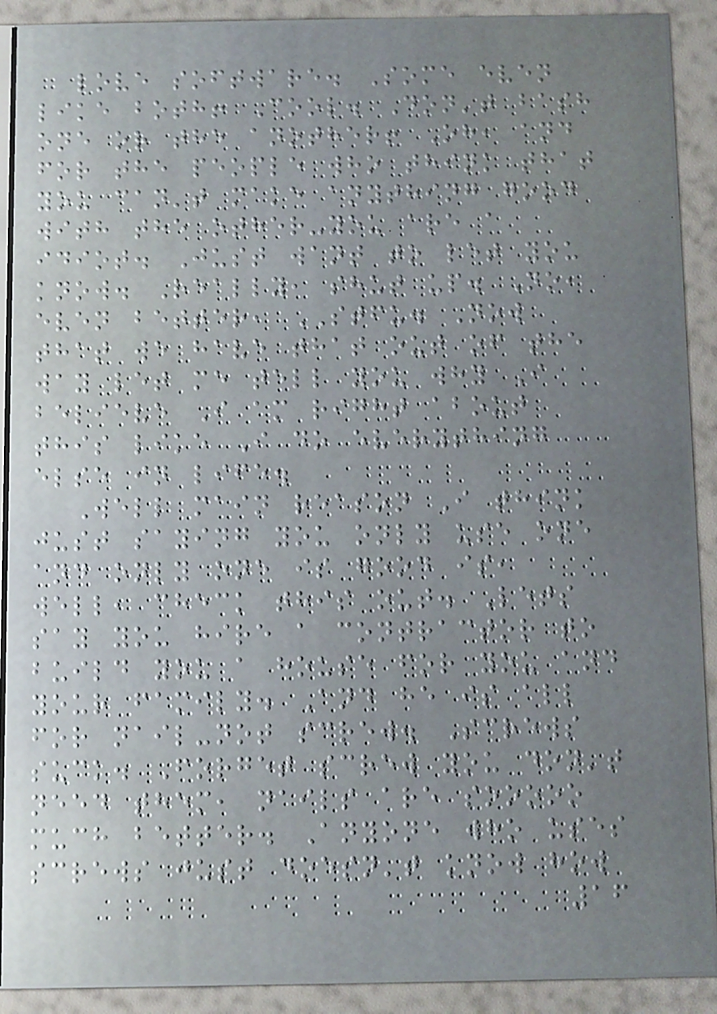love software. Some even
like both! Cool. Don't bash
one or the another! Oh, and
for the people who think that
you can't make anything good
with the other-you are a
idiot. Just want to let you
know. Really, shut up. No,
even better, STFU. Now
that we have that out of the
way let me tell you why I
believe I am right about
this like I do everything
else in life.
Well main reason I think
just saying you only use one
and only one is good is,
well, check this out. Lets
say you hire a contractor to
build you a house for you and
your family. And he is all
for nail-not screw. Screws
suck. Forget screw you don't
need them, nails are sooooo
much better. Anyone who uses
screws just doesn't know how
16
